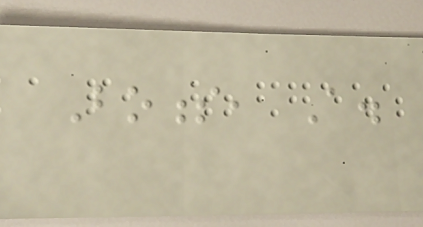Boness, A.
